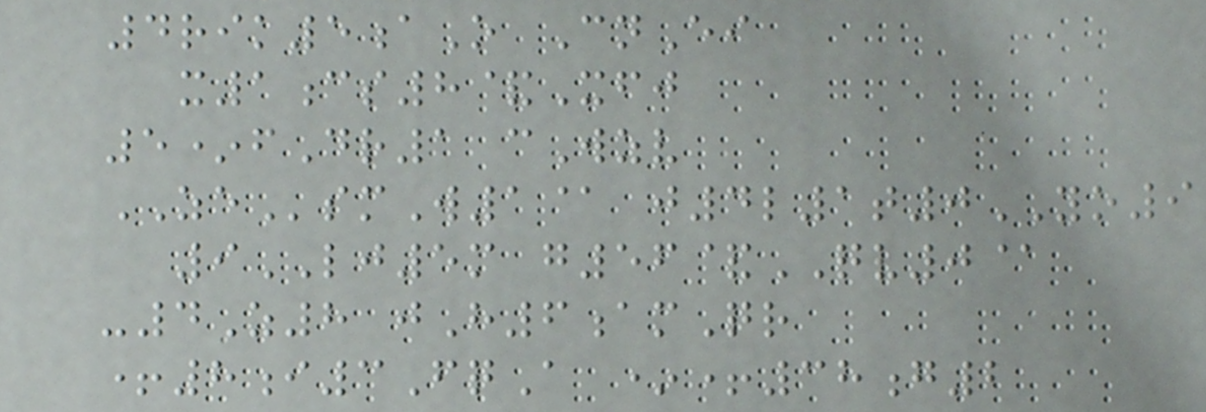4rik5aO CnEi
x1cs8&Xfj
5*fDr1 cWzv
ZEsmW1@ j4l1t0YO9
9LJ5m g56&QV0@
-4Z8 jH6amQr
+8i3FqA *+38g2
